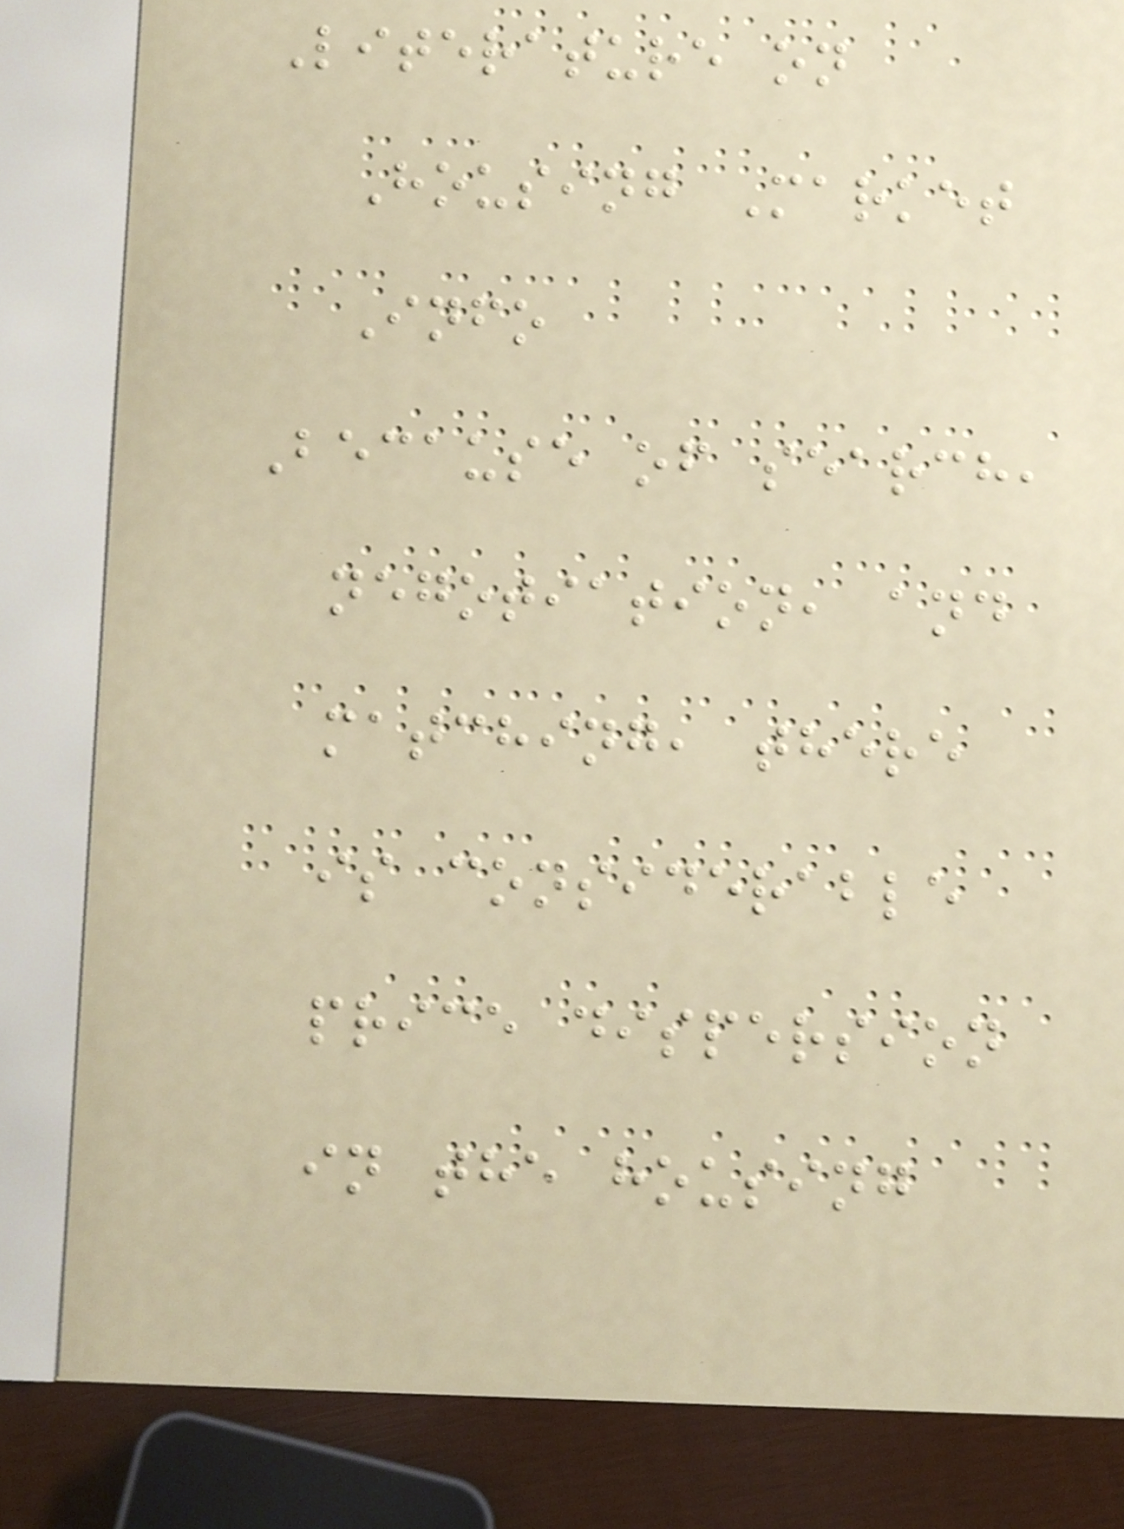Literature on
Housing Market
Info
Because of search,
negotiation, and
matching, there
is considerable
price dispersion
in the housing
